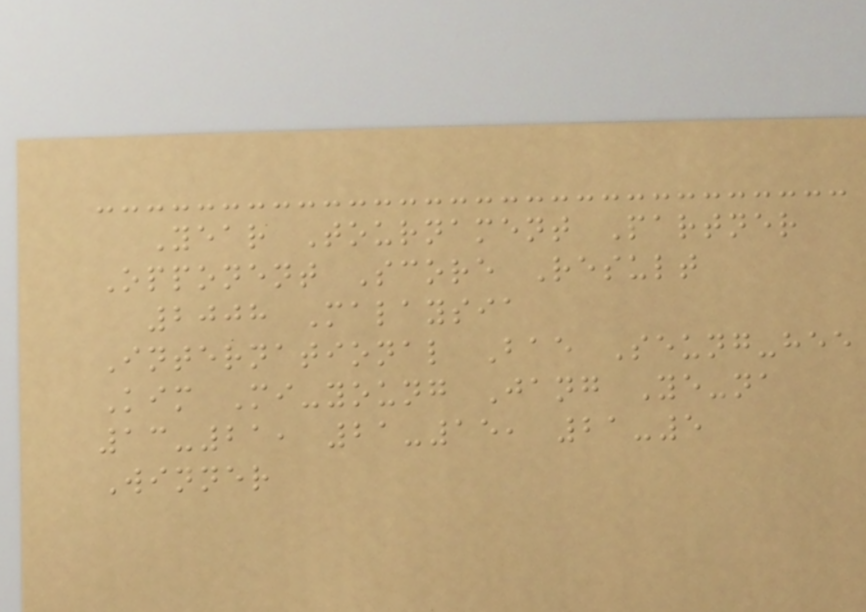Year Tournament Partner
Opponent Score Result
2008 Malaysia
International Bae Seung-hee
Kim Mi-young Jang Ye-na
13-21, 21-15, 21-5
Winner
